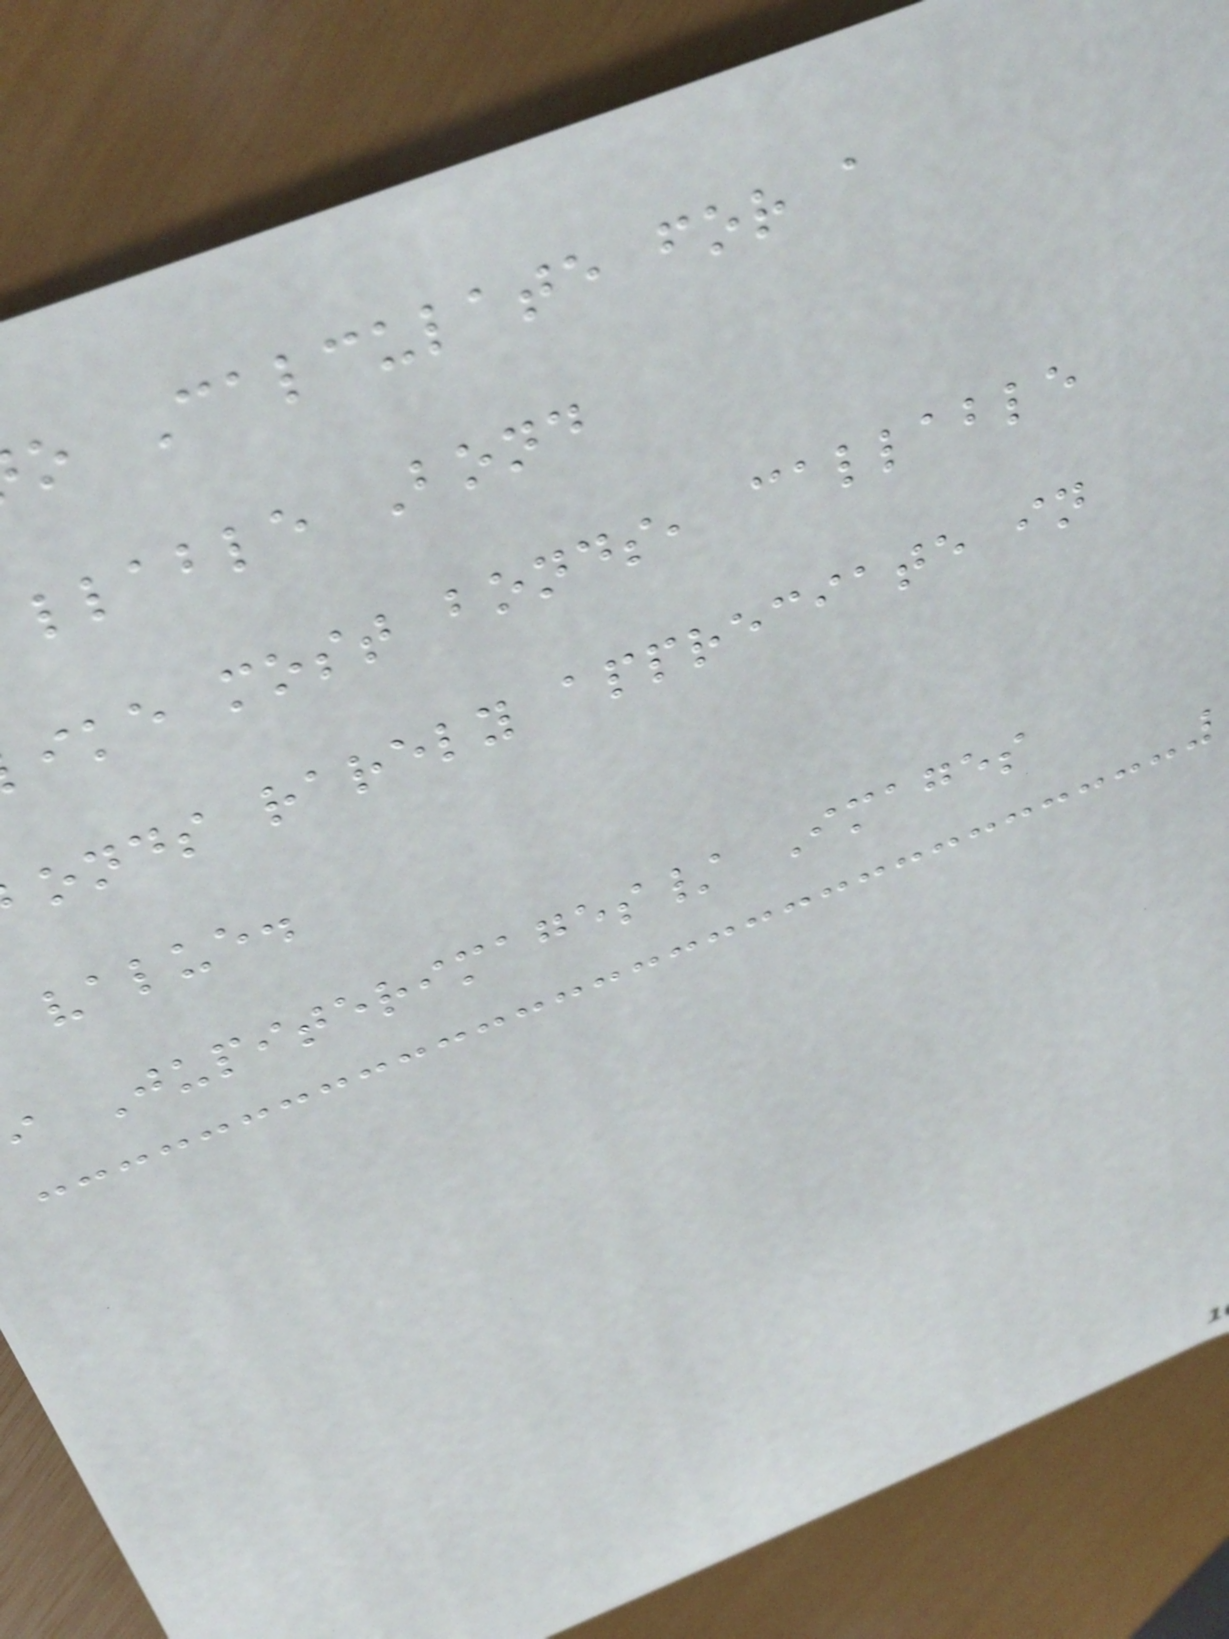o Calculate for a
llable Bond
ike most bonds, callable
onds rarely appreciate in
value.
i Jupiterimages/ Images
